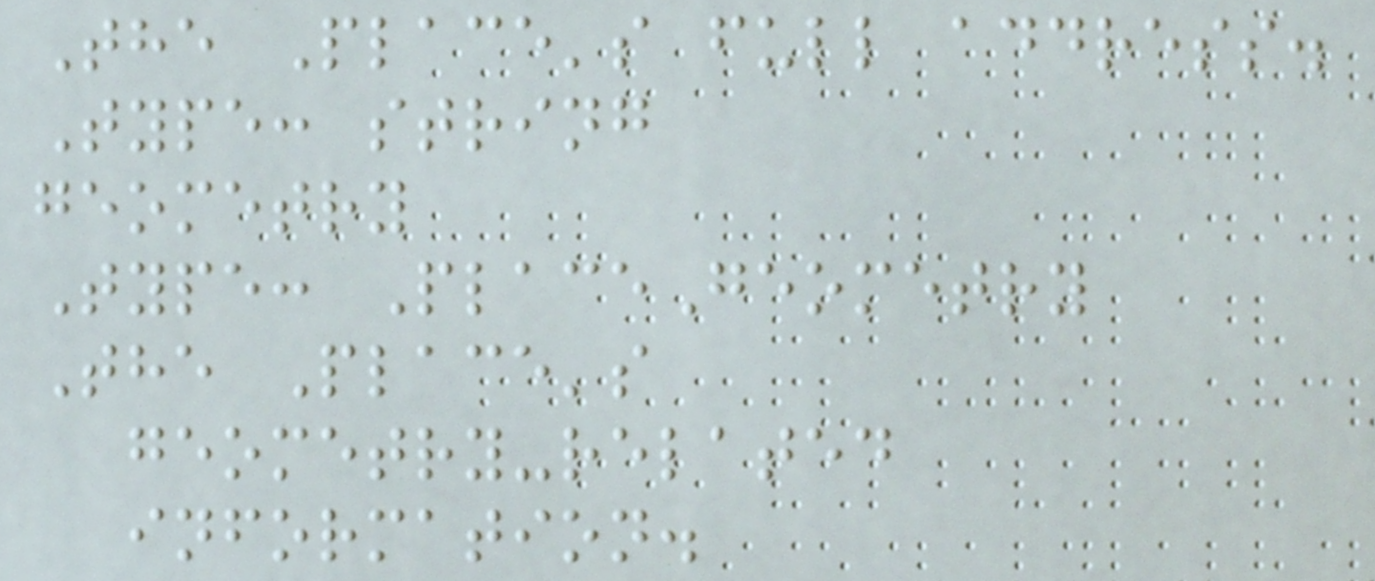The Place's full address.
Type: string
geometry
Type: PlaceGeometry
The Place's
geometry-related
information.
